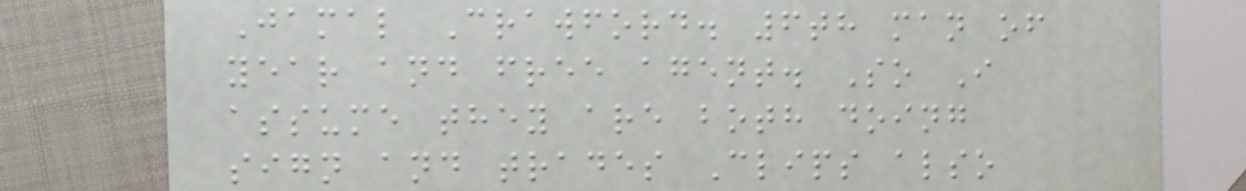Jamal Crawford. 6th man of
year and free agent. So I
assume they are both doing
sign and trades Clips also
